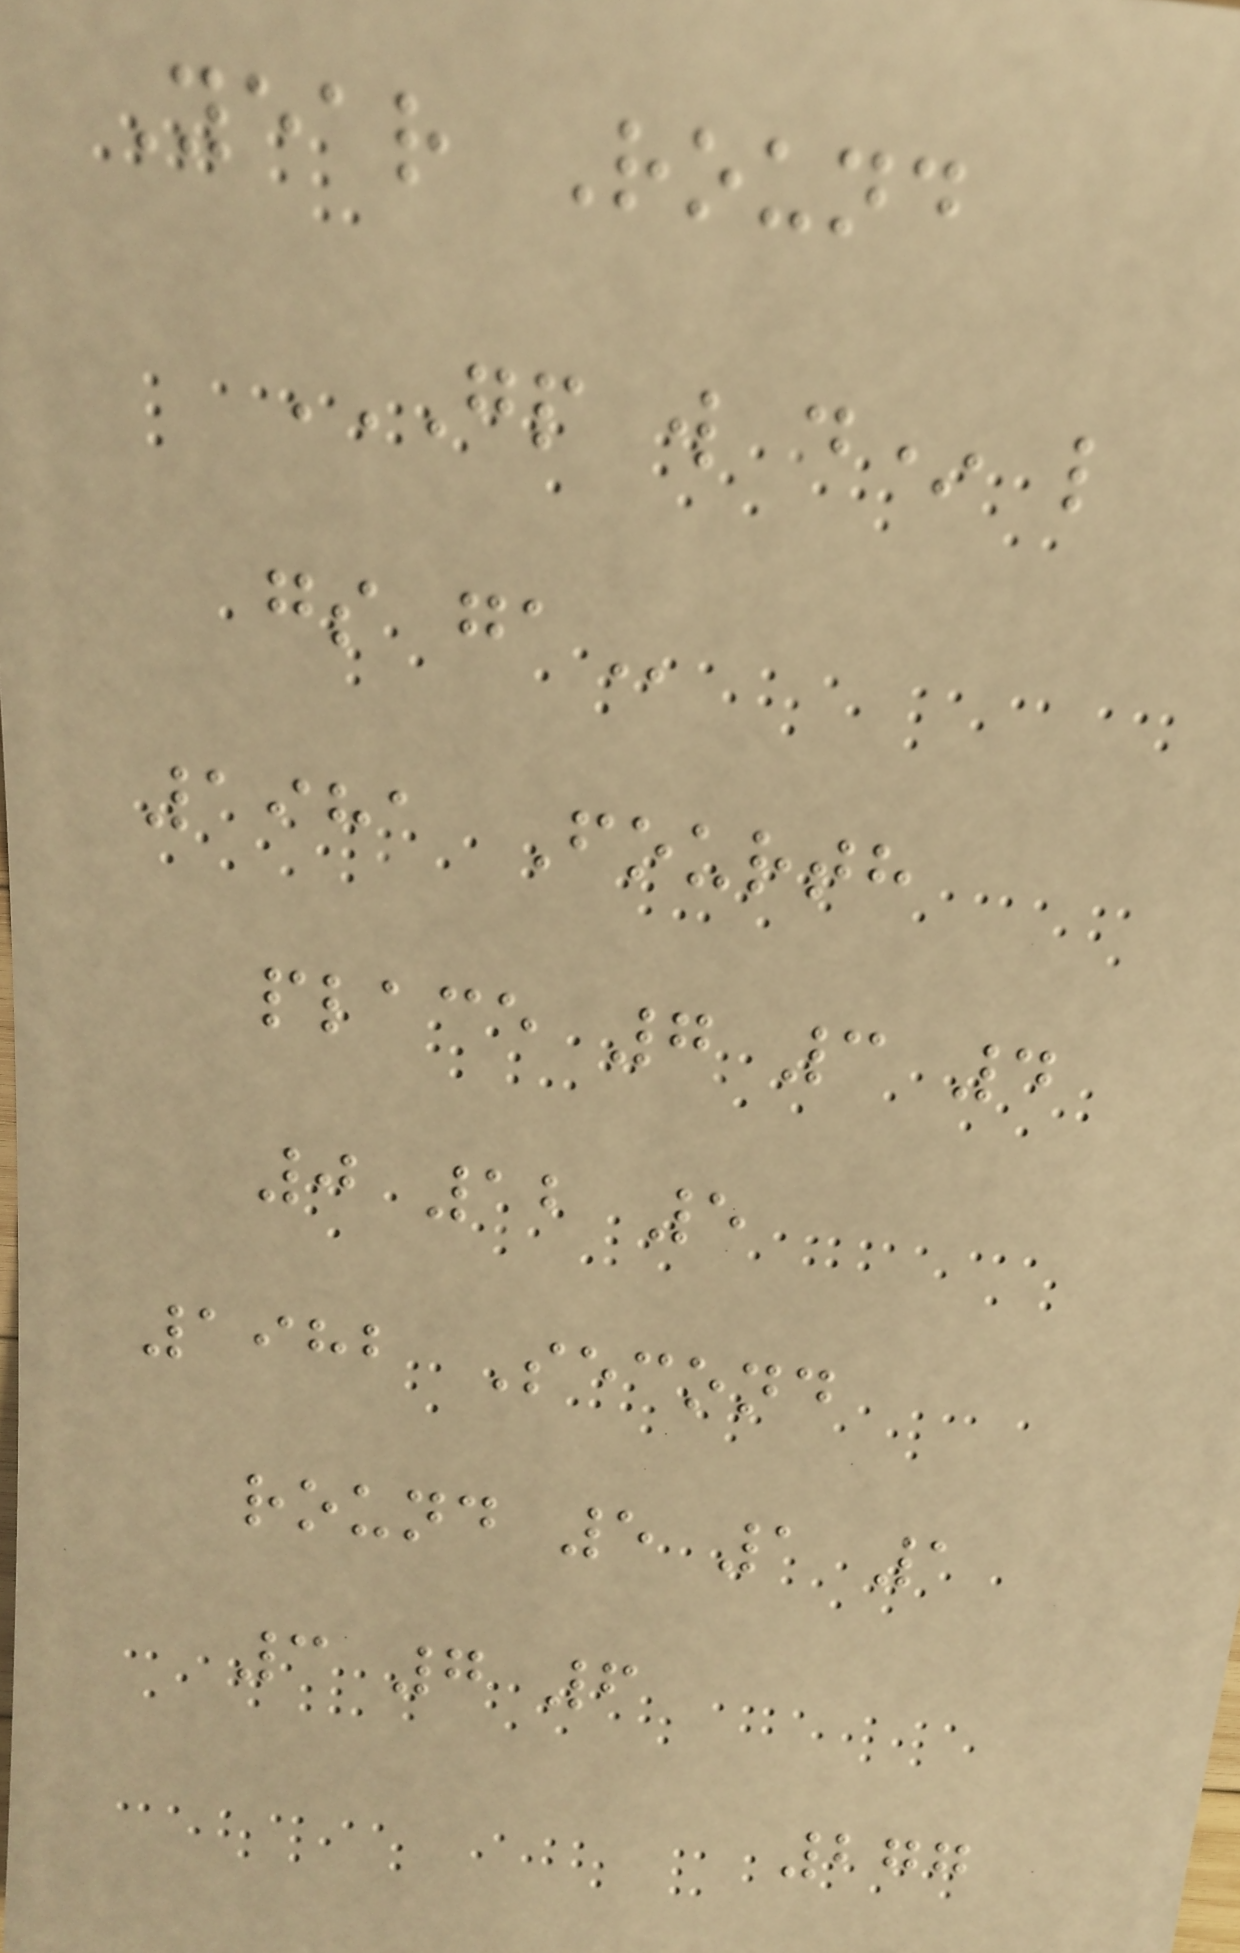Year Round
GP W D* L
GS GA
1981 Fourth
place 7 3 4
0 12 5
1982 Second
round 5 1 1
3 7 6
277
